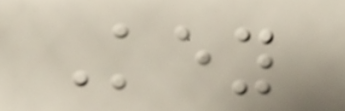Key
